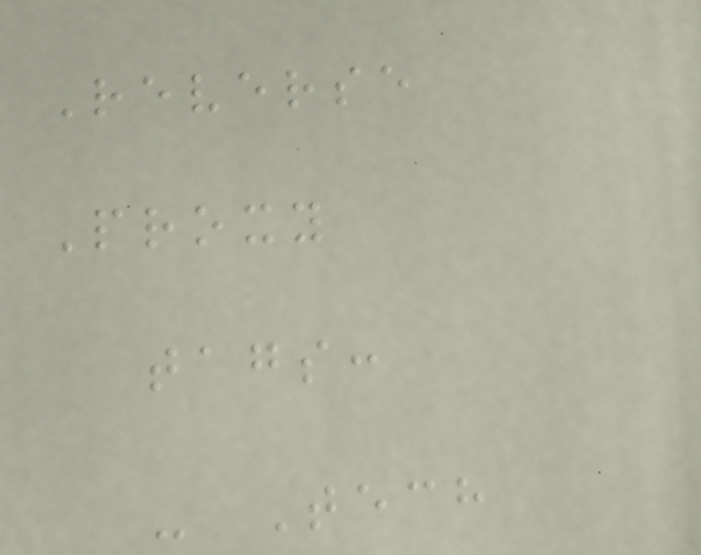Reverse
Proxy
tags:
- Tech
